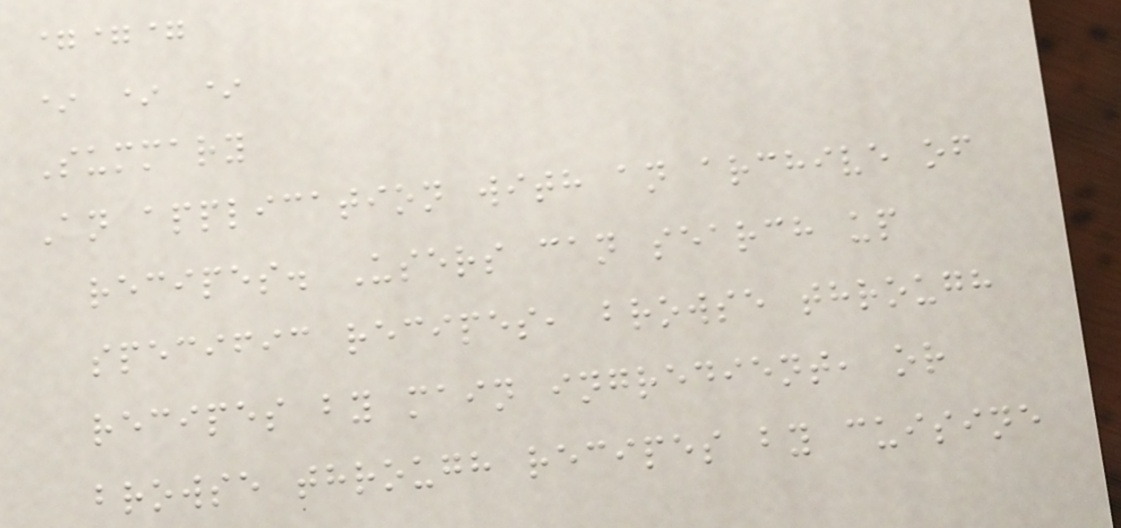===
* * *
Summary
An application with an archive of
recipes. Users can search up
specific recipes, browse through
recipes by main ingredient, or
browse through recipes by cuisine
